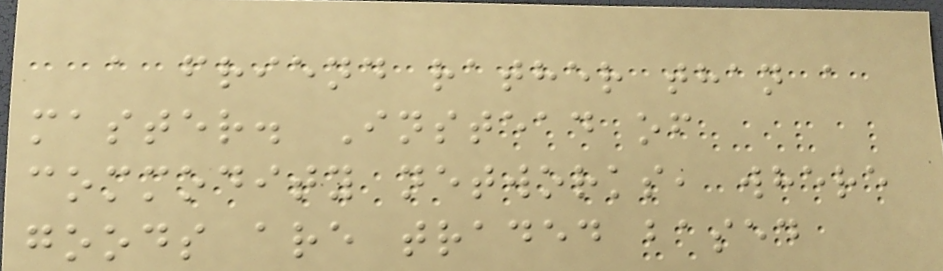a friend rather than a
master. Instead of
commodity networks, where
goods are traded based
